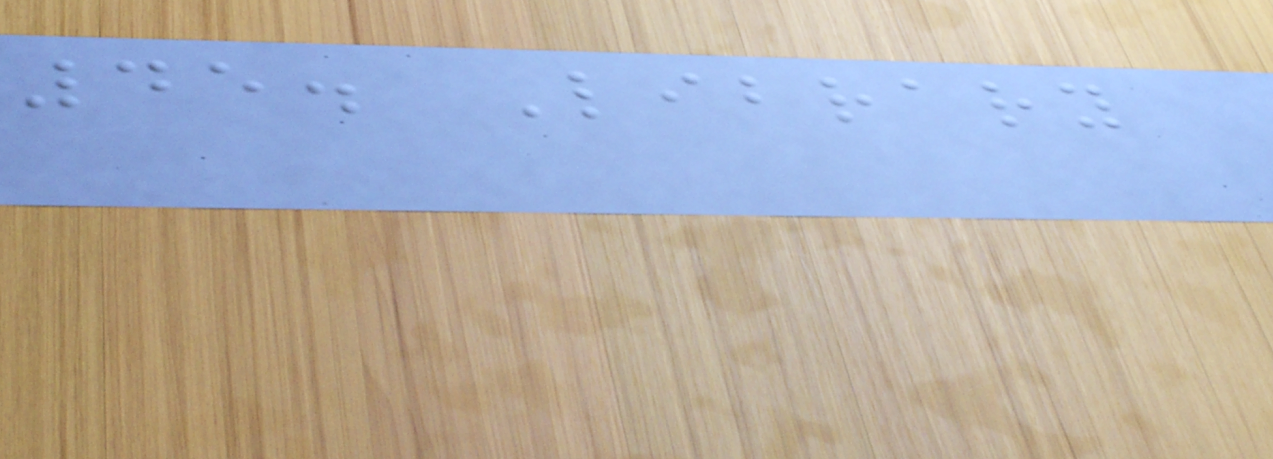45. Library
